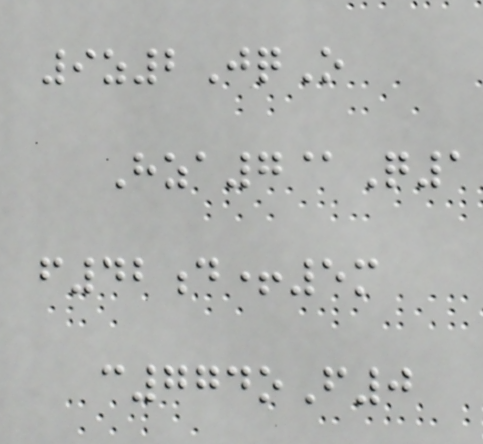9z2JqO
Hza7@Q1
f42d+5m
c774oF0
